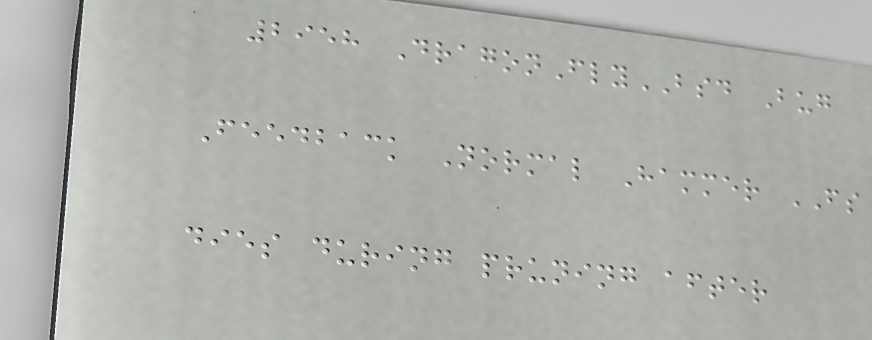2958 DragonFlyBSD Bug
Feedback Normal Hammer FS
dies during pruning after
